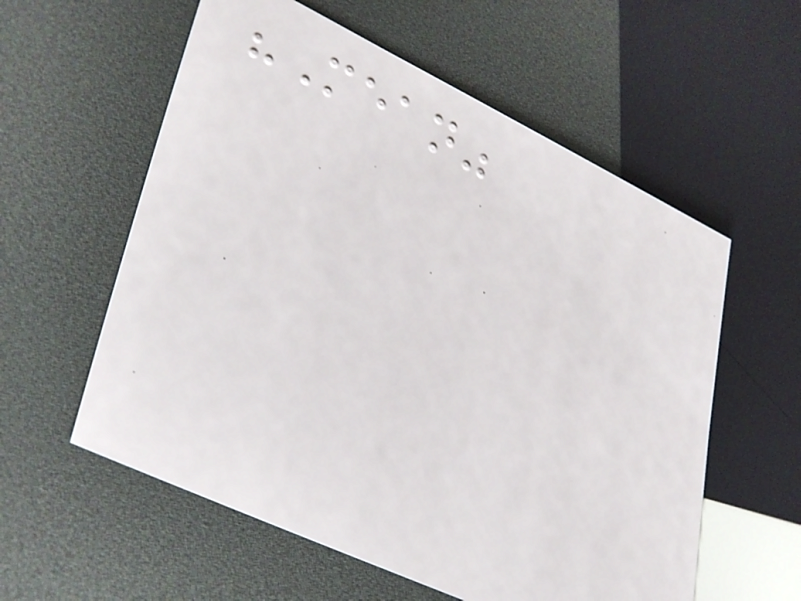"Mean"
